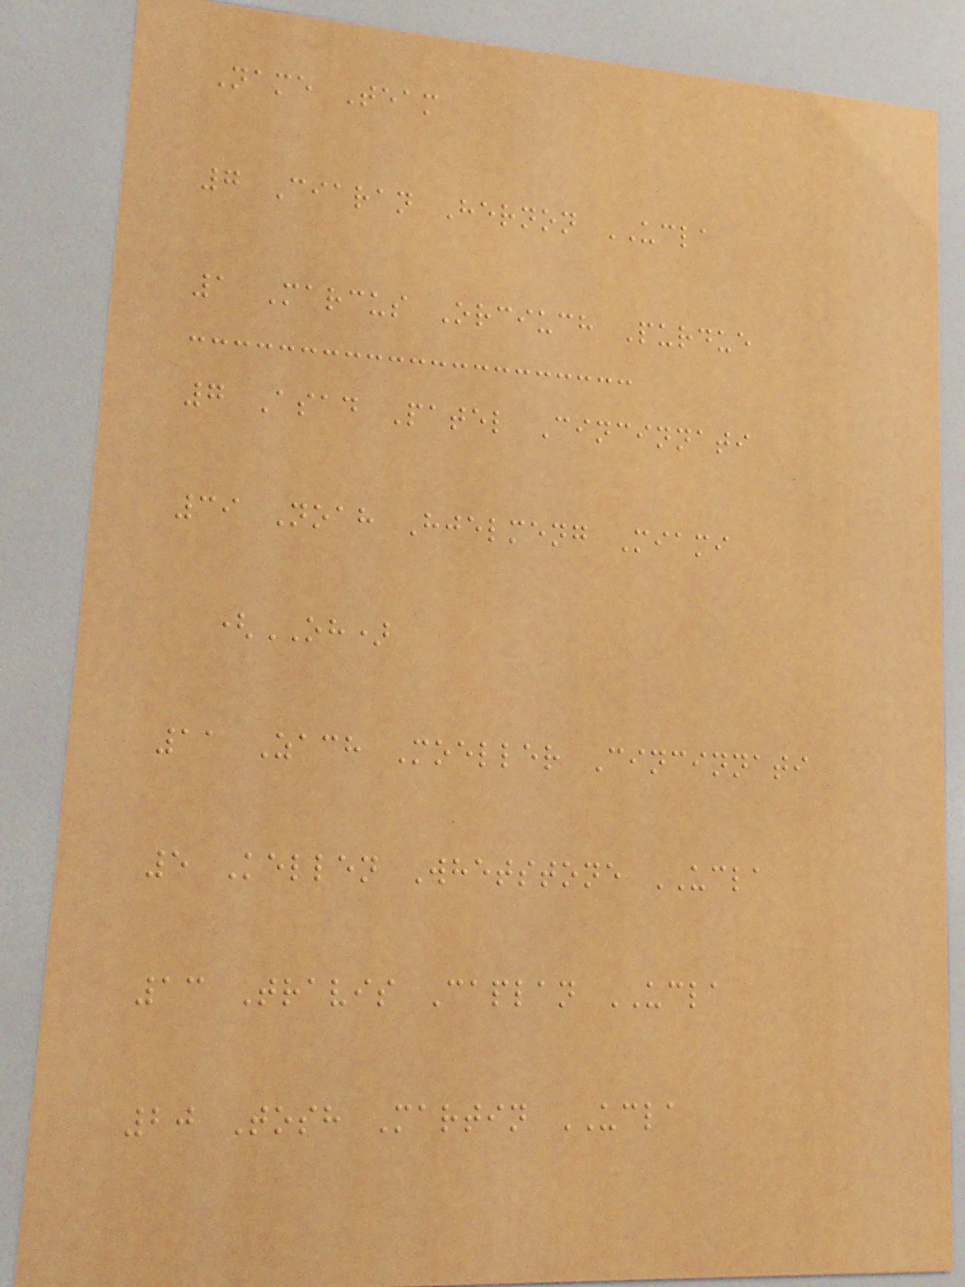Name Team
7 Ciaran Hernon UCLA
1 Marcus Orciuch Purdue
7 Asad Patel Cincinnati
39 Noah Hjelmeng Miami
(OH)
11 Zach Moeller Cincinnati
5 Kellen Whetstone UCLA
13 Travis Caplan UCLA
20 Tosh Martin UCLA
